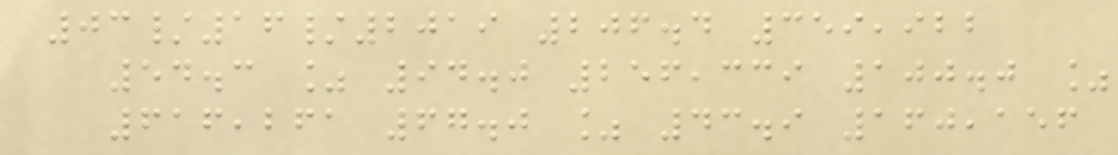03/16/2019 206.4 359,922
54.3 % 94.0 256,339 100.0 %
616,261 67.0 % 43.9 160,156
